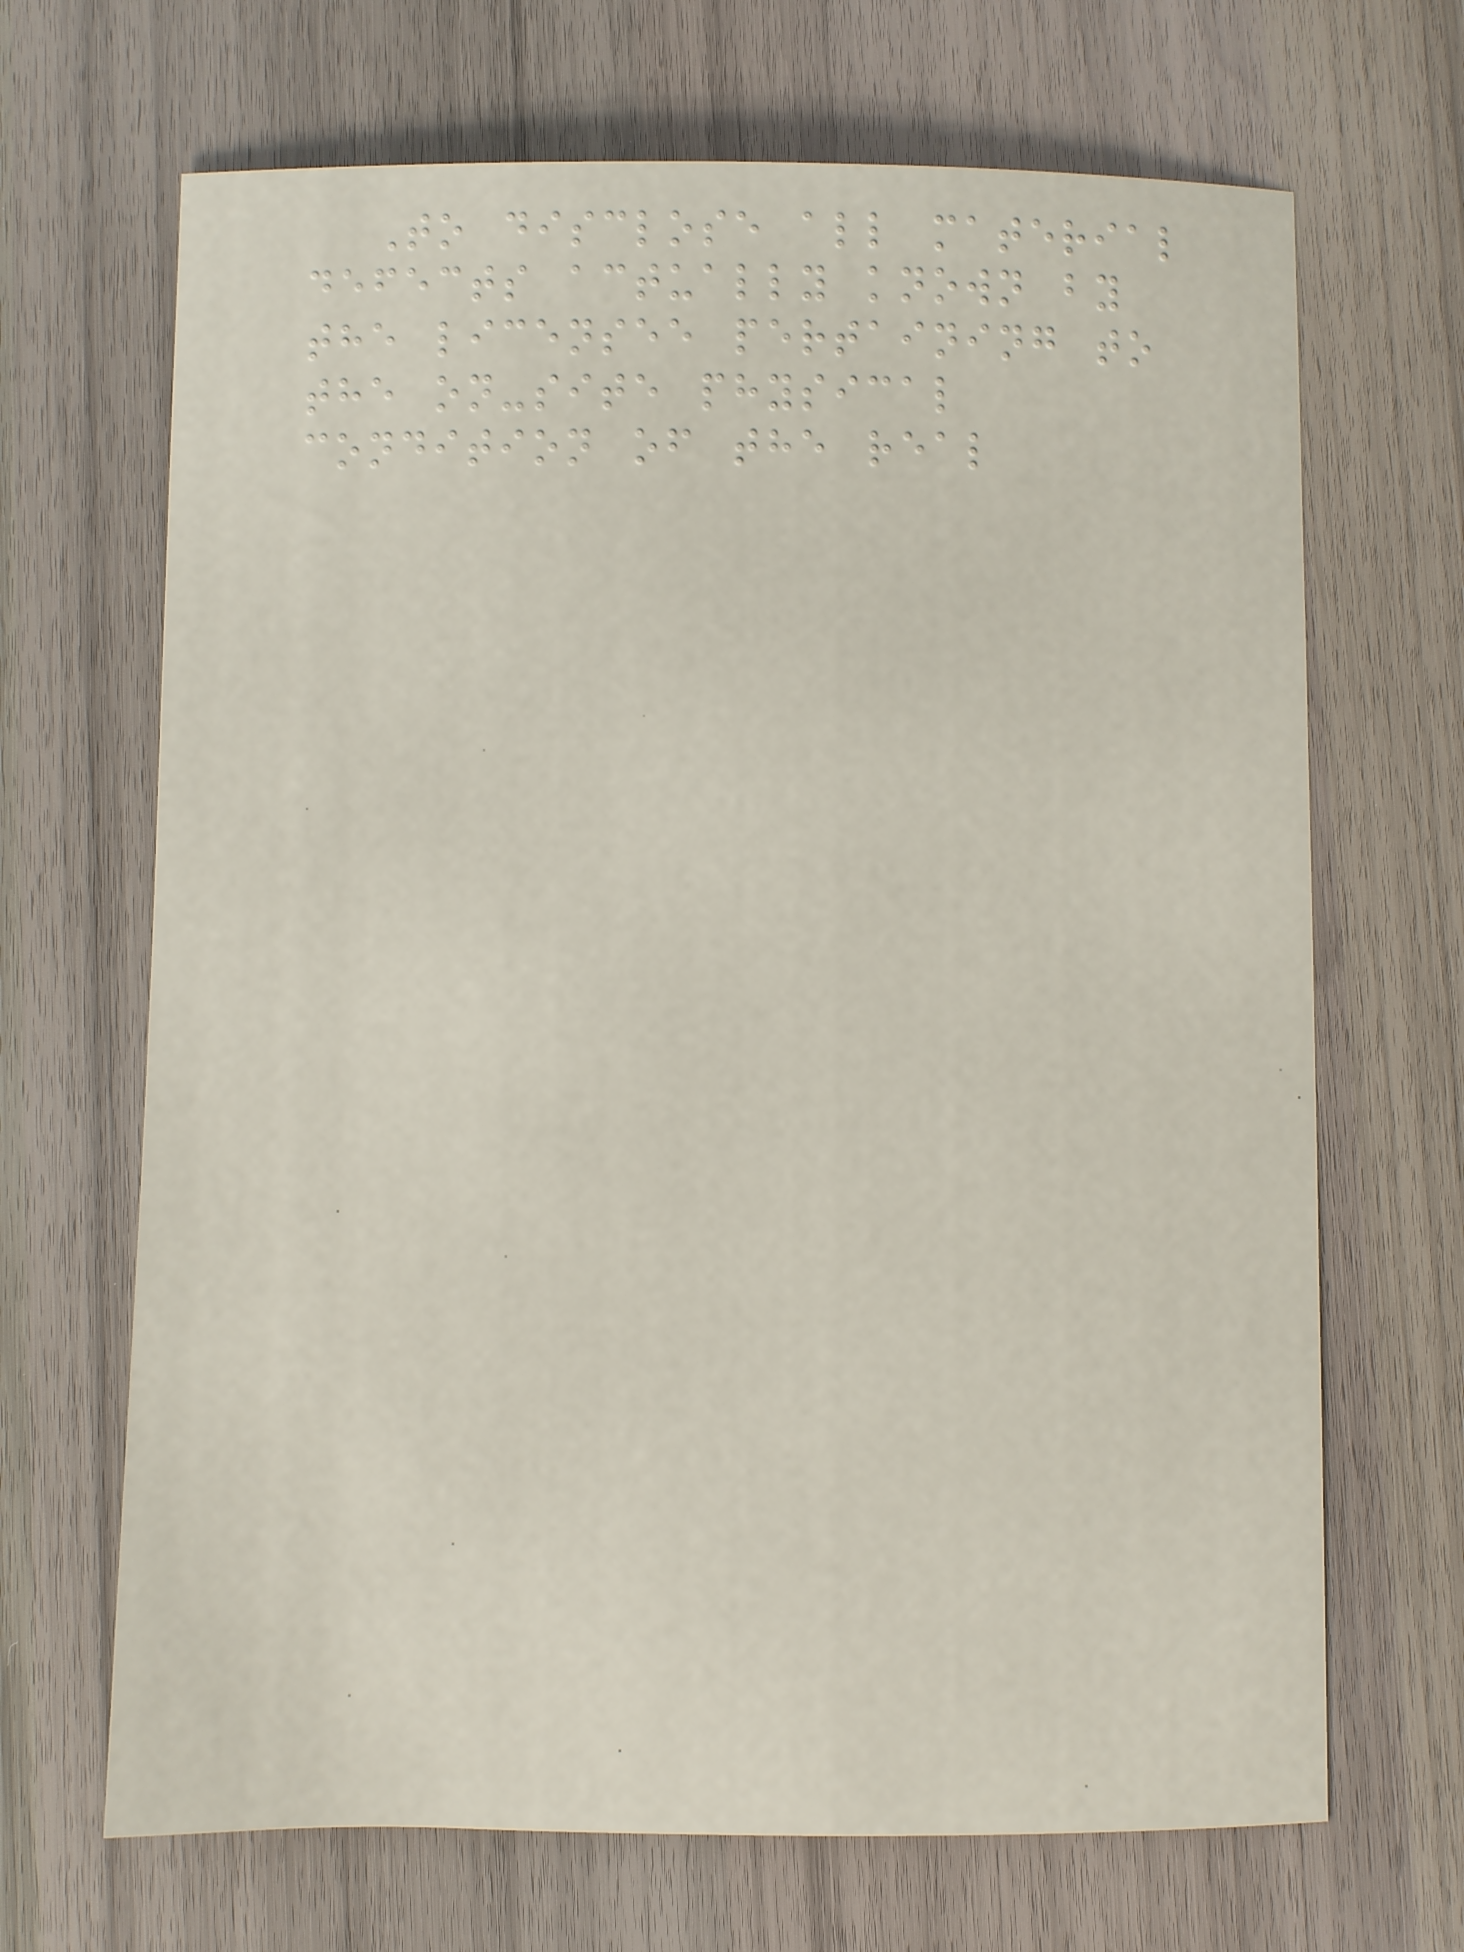To disclose all material
defects actually known by
the licensee pertaining to
the on-site physical
condition of the real
